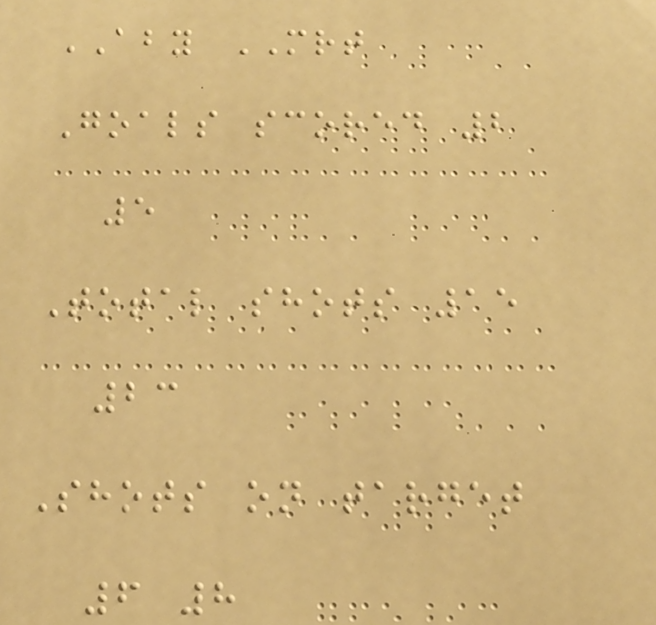ABY MRT
Goals scored 2
5
Total shots 15
23
Shots on target
6 8
